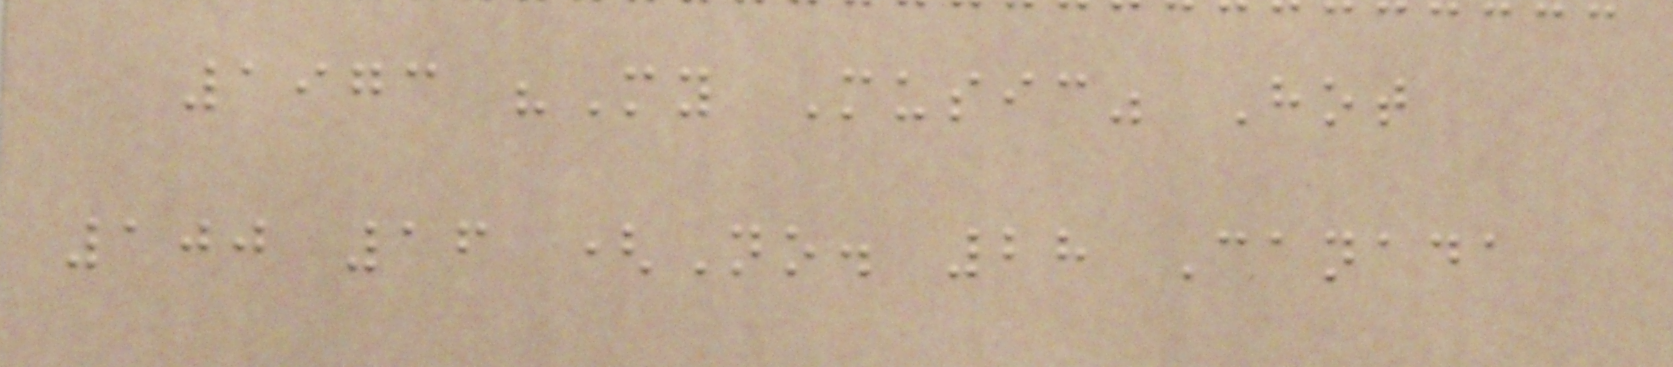1973 "My Music" Hot
100 16 (No. 28 Canada
